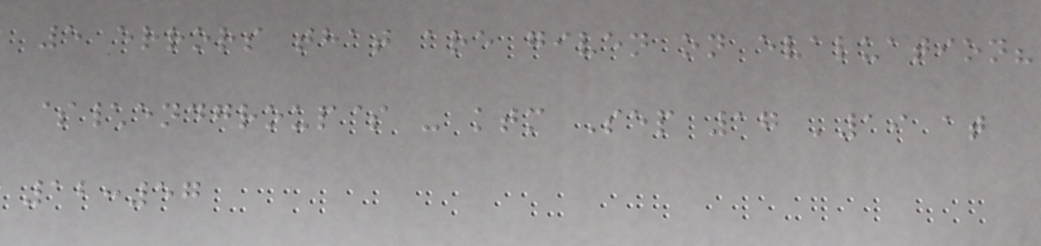5 errors that are given on evaluation?
$\endgroup$ - ktm Sep 17 '19 at
12:57
